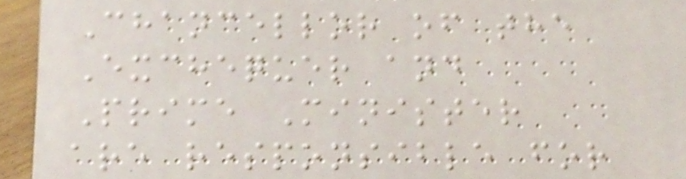Chancellor of the
Exchequer and
Prime Minister
are responsible for
